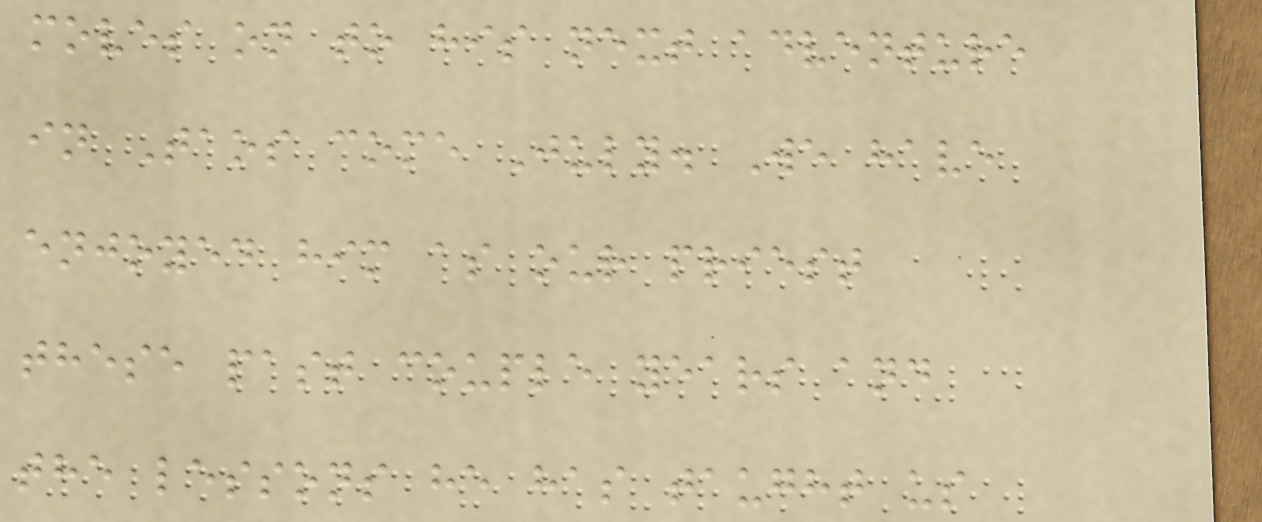moves on to his next adventure
in Taos come July. We have
enjoyed him as our priest
these past couple years and
the lessons he has taught us
